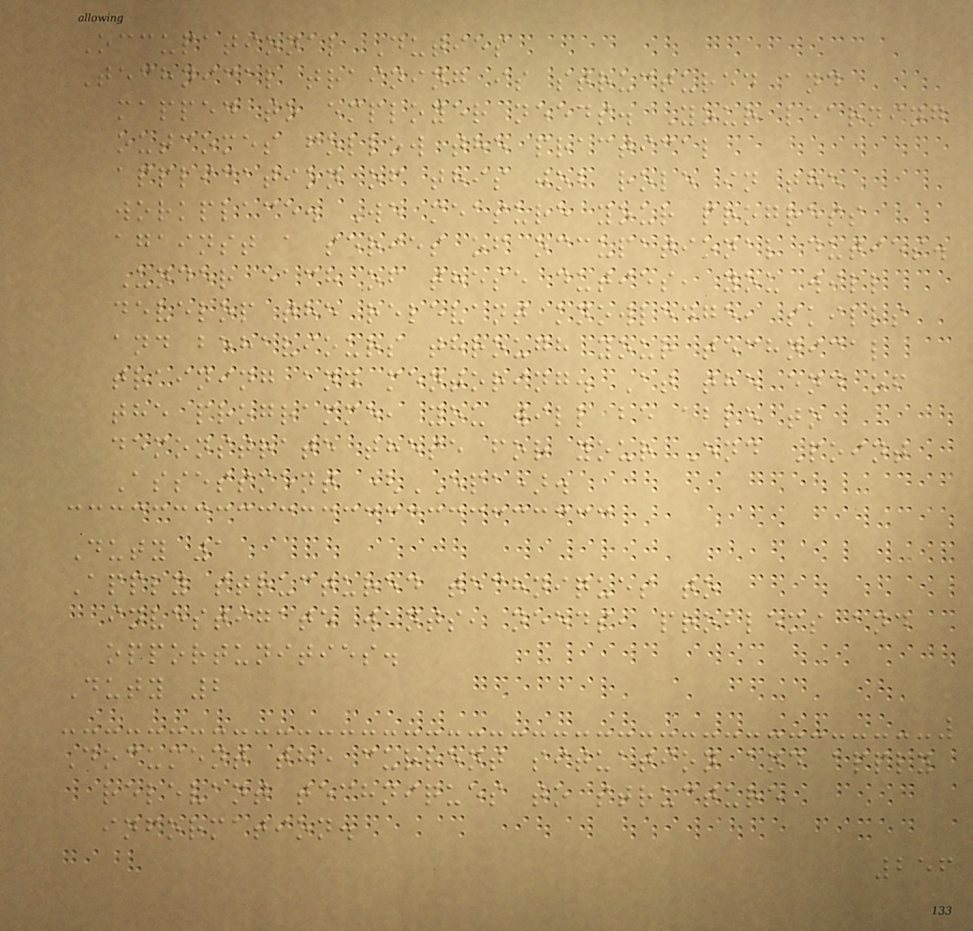Occupational Duties
Technical training is structured and
mapped to employer needs. Your learning
outcomes follow the practical
application of this job role in the
workplace. We measure your progress
against a series of occupational duties.
Under each of these duties, you will
develop the relevant knowledge, skills
and behaviours through your technical
training and mentoring. At the end of
the programme, you will be able to
demonstrate these for your End Point
Assessment (EPA).
Duty 1
Apply structured techniques to
investigate wants, needs, problems and
opportunities.
Duty 2
Document the current situation and apply
relevant techniques to structure
information.
256
